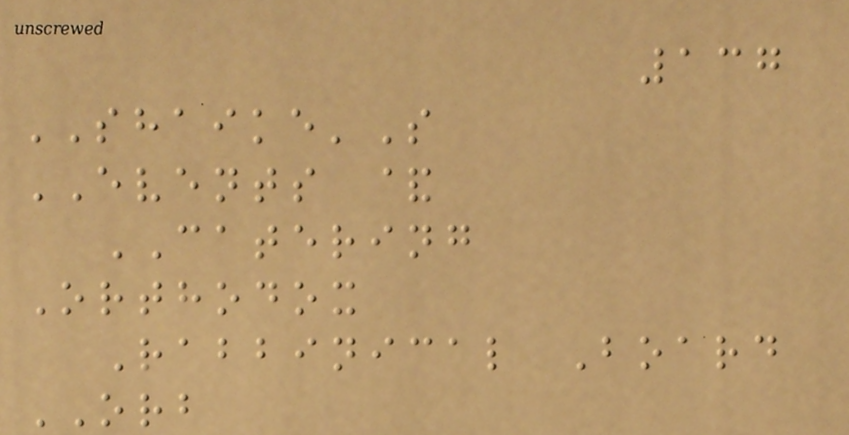137
SHAIKE'S
EVENTS &
CATERING
Orthodox
Rabbinical Board
ORB
